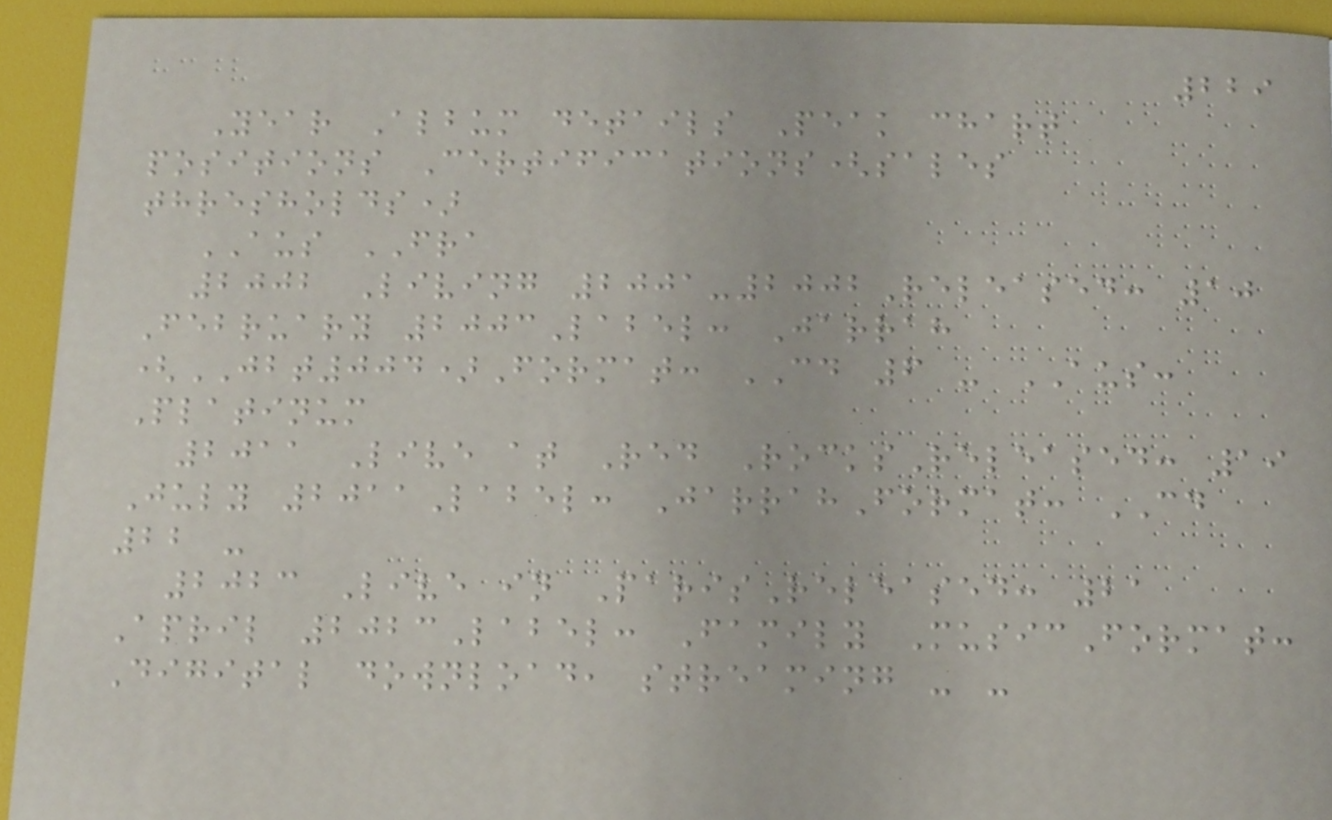229
Year Album details Peak chart
positions Certifications(sales
thresholds)
AUS FRA
2002 Living 2001-2002Released: 10
February 2003Label: Jarrah
(JBT004)Format: CD 6 - AUS:
Platinum
2011 Live at Red RocksReleased: 19
July 2011Label: JarrahFormat: CD
22 -
2023 Live in ParisReleased: 21
April 2023Label: Family MusicFormat:
Digital download, streaming - -
